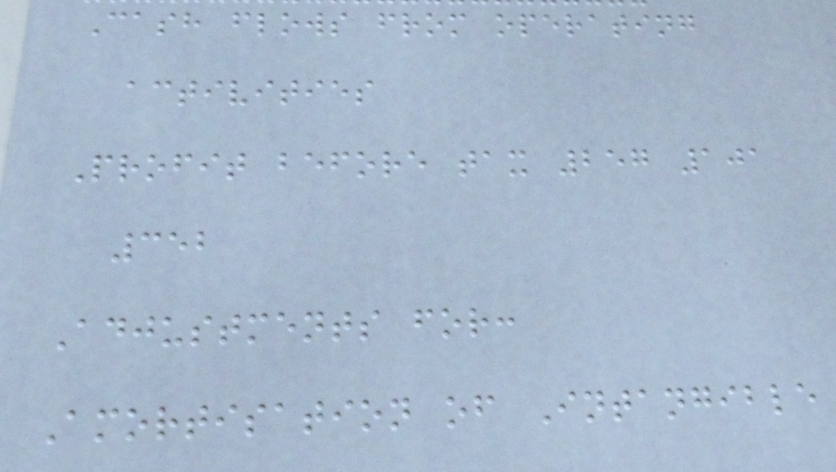Cash flows from operating
activities
Profit before tax 257 101
352
Adjustments for:
Amortisation of Intangible
